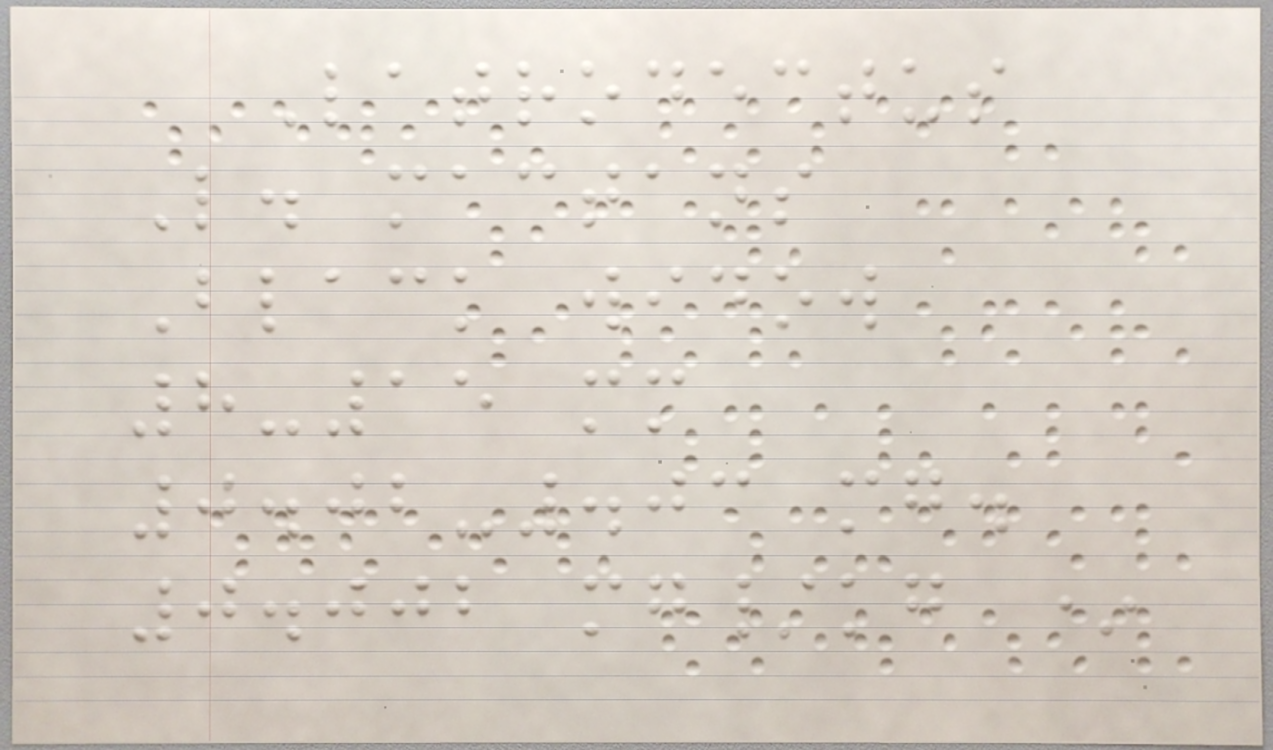Latrodectus
L. mactans
Black widow
8-15 mm
0.02-.03 mg.
0.002 mg/kg *
